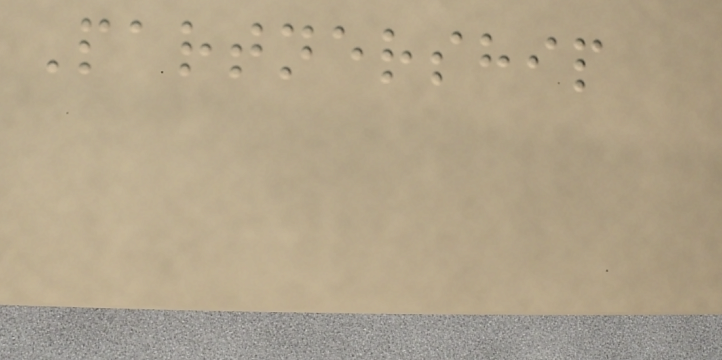Partnership
